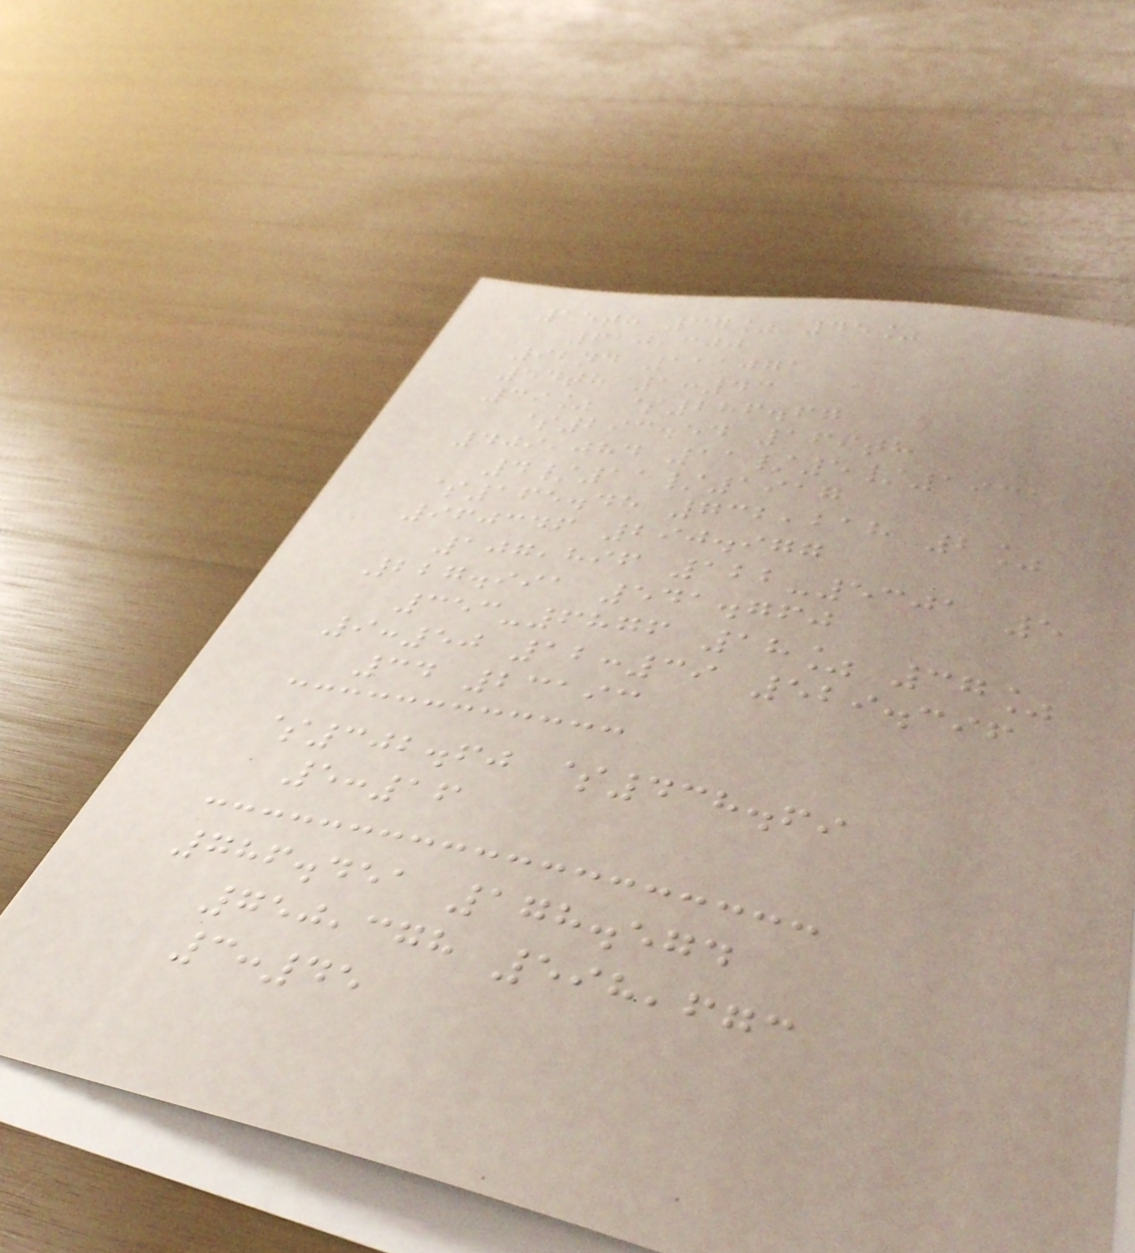15th 37% 45%
610,300
92nd 111071
54th 1:43
39% $286.67
$293.54 169th
409,084 11/5/1931
4/11/1917
$165.48 732,218 2%
960346 290.977
107,896 122-5301 5
227.991 541.760
353-6876 18% 37%
9:50 12:39 529.396
34 23193
$302.60 $438.69
5:16
786.451 178.574
750,378 598,673
3:45
